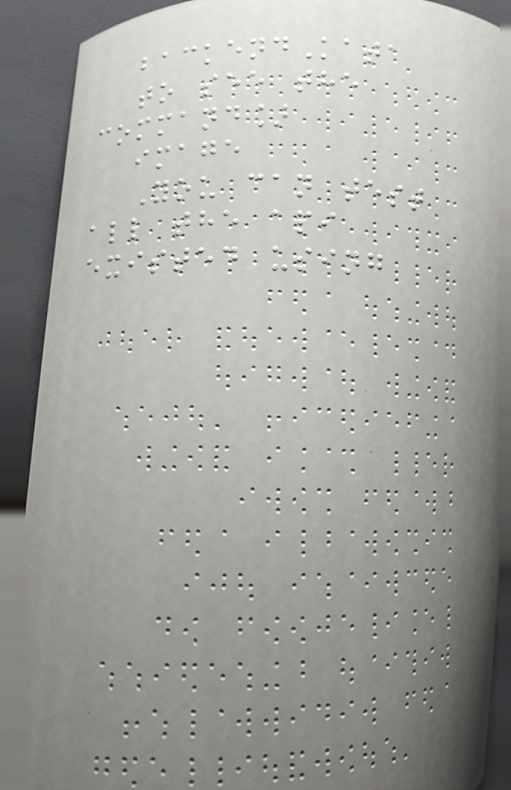backendKata
to see the
command]
image
You can test
all the api
existed using
